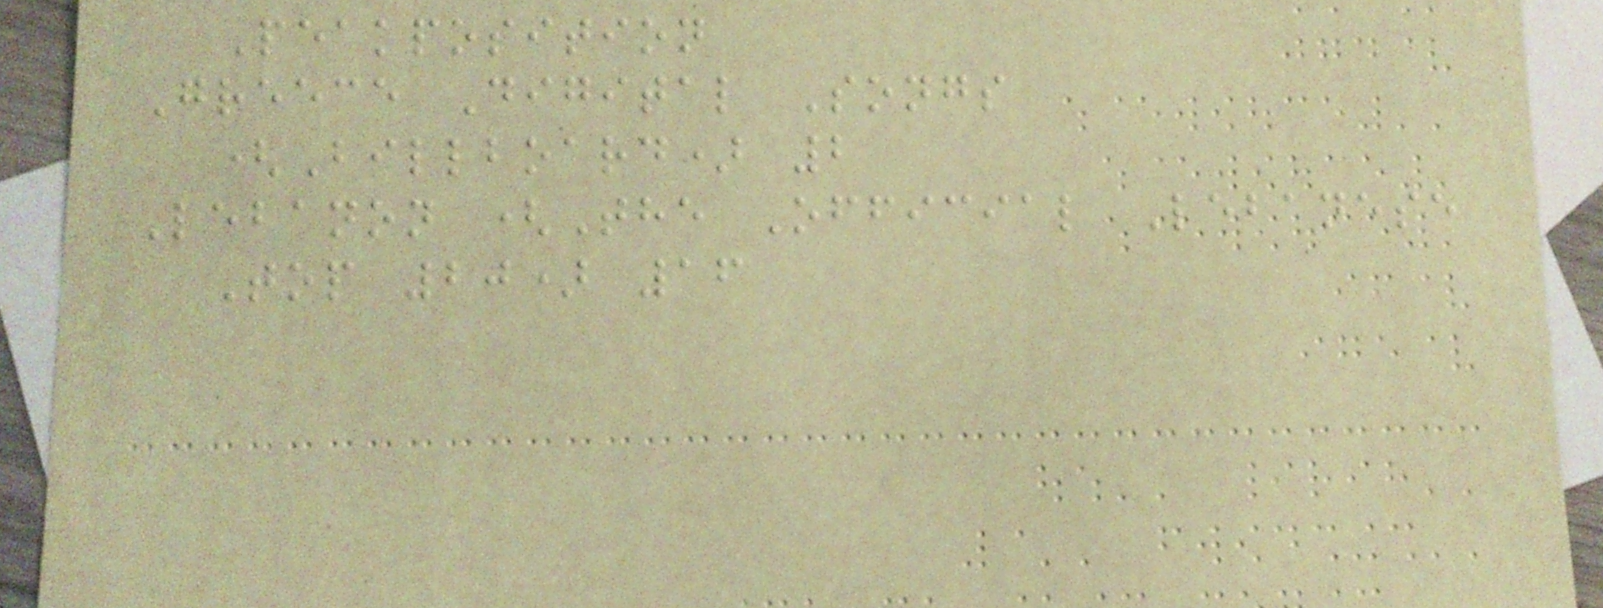Peakposition
Greece Digital Songs
(Billboard) 2
Lebanon (The Official Lebanese
Top 20) 16
